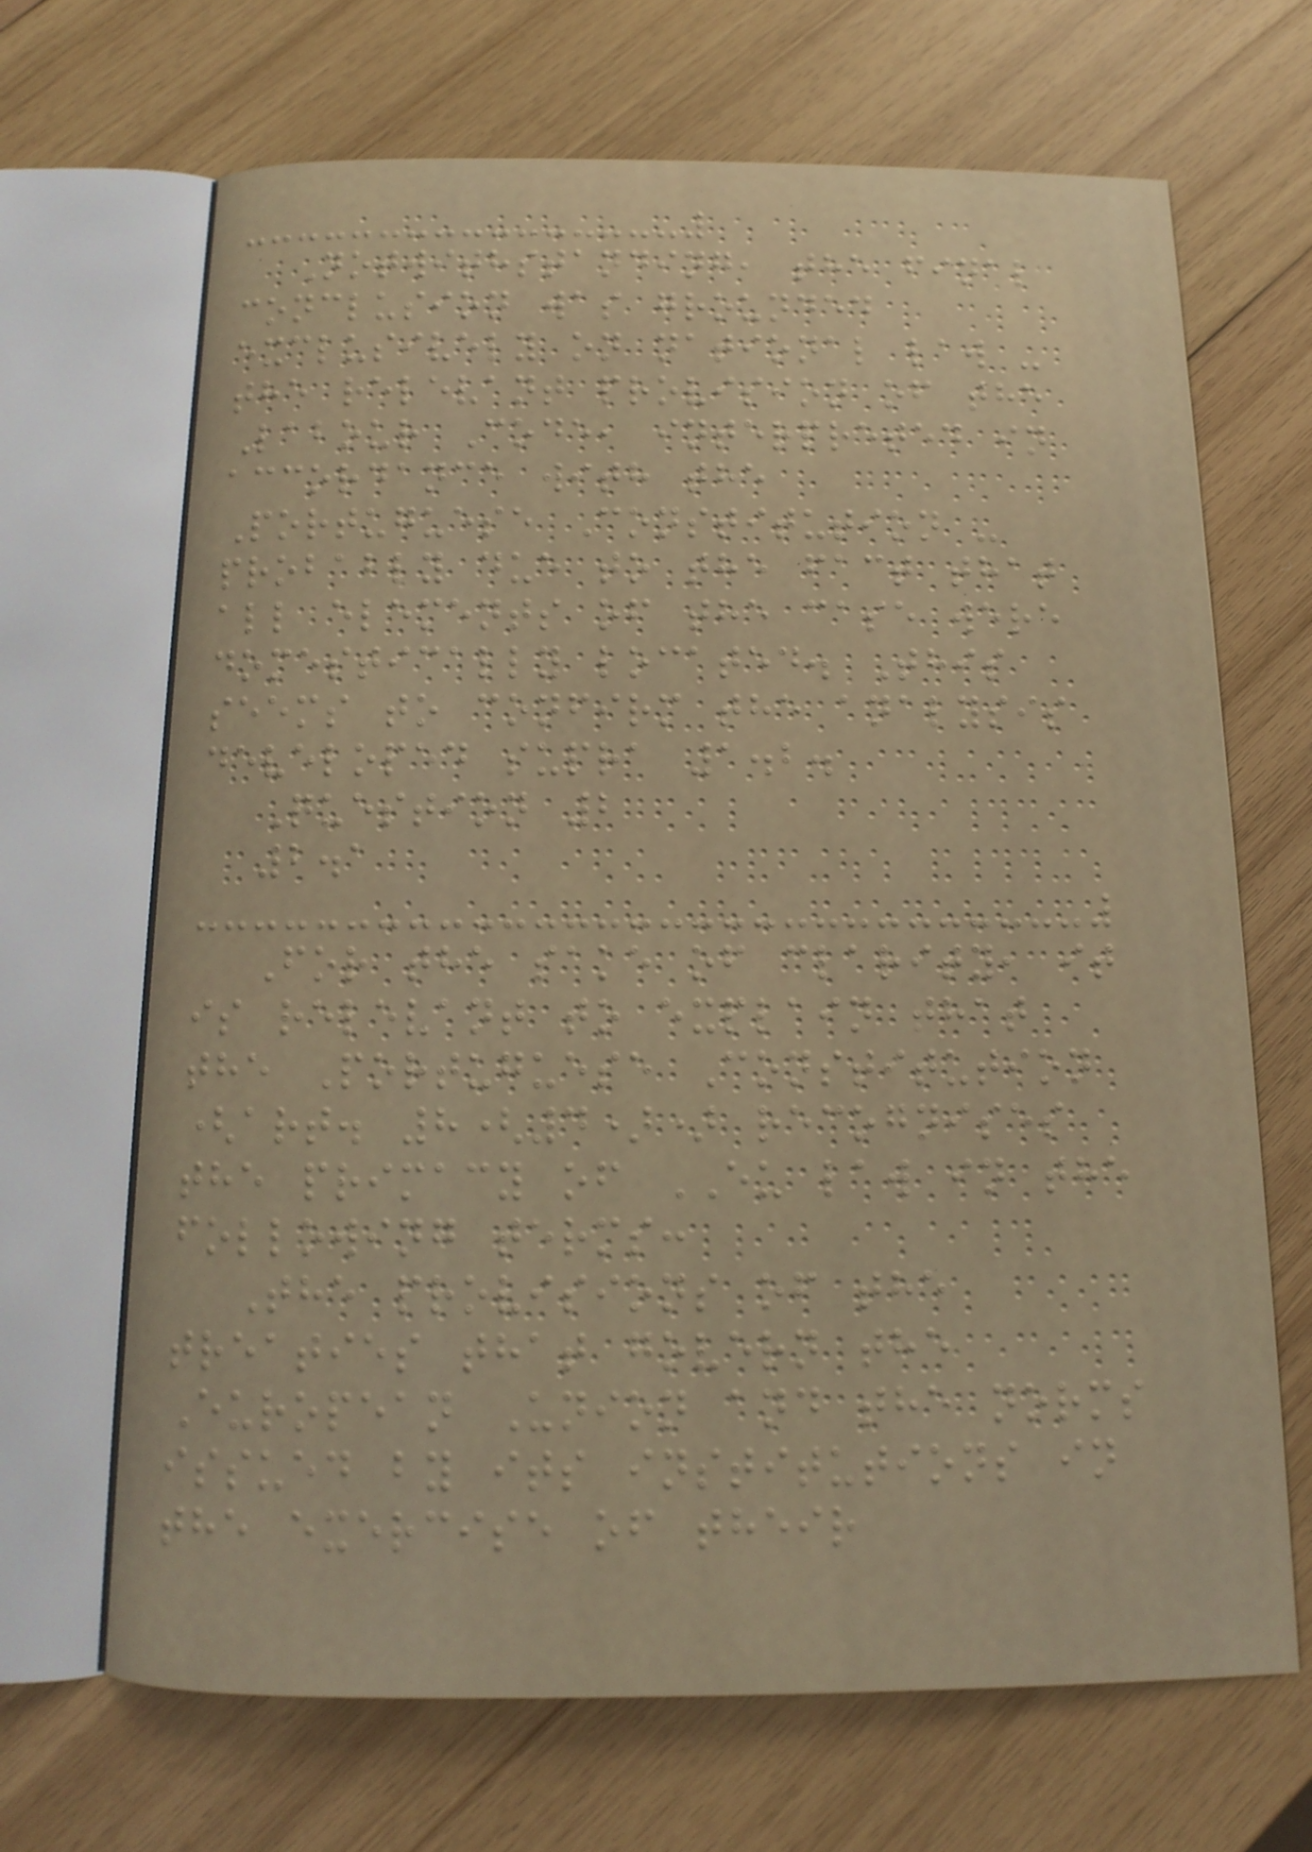Notwithstanding, the final
conclusion was grounded
exclusively on national law -
the relevant provision of the
Labour Code, interpreted in
accordance with the
Portuguese Constitution -
probably due to the fact that
all elements of the case were
domestically located. This
seems to confirm the analysis
developed supra 1.2.
Question 2
2.1
For the sake of clarity, it
is relevant to explain that
the Portuguese Constitution
(art. 8(4)) recognises
the primacy of EU law in the
following terms:
The provisions of the
treaties that govern the
European Union and the norms
issued by its institutions in
the exercise of their
